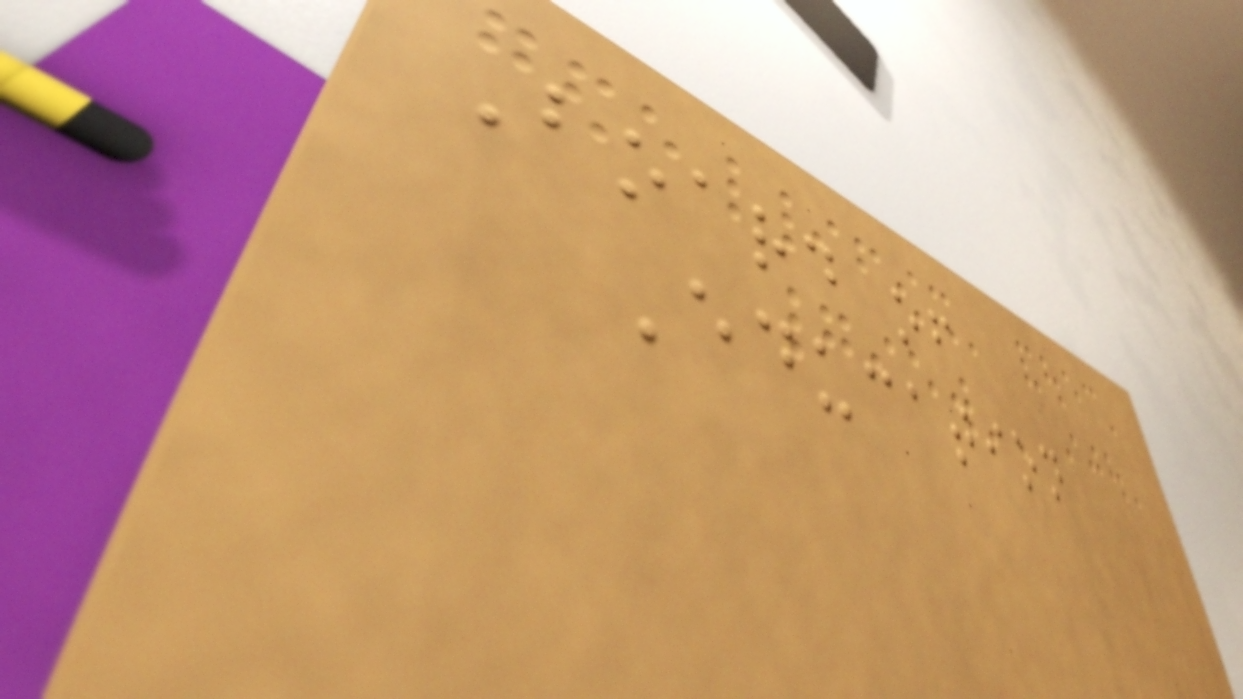Board of
Education
